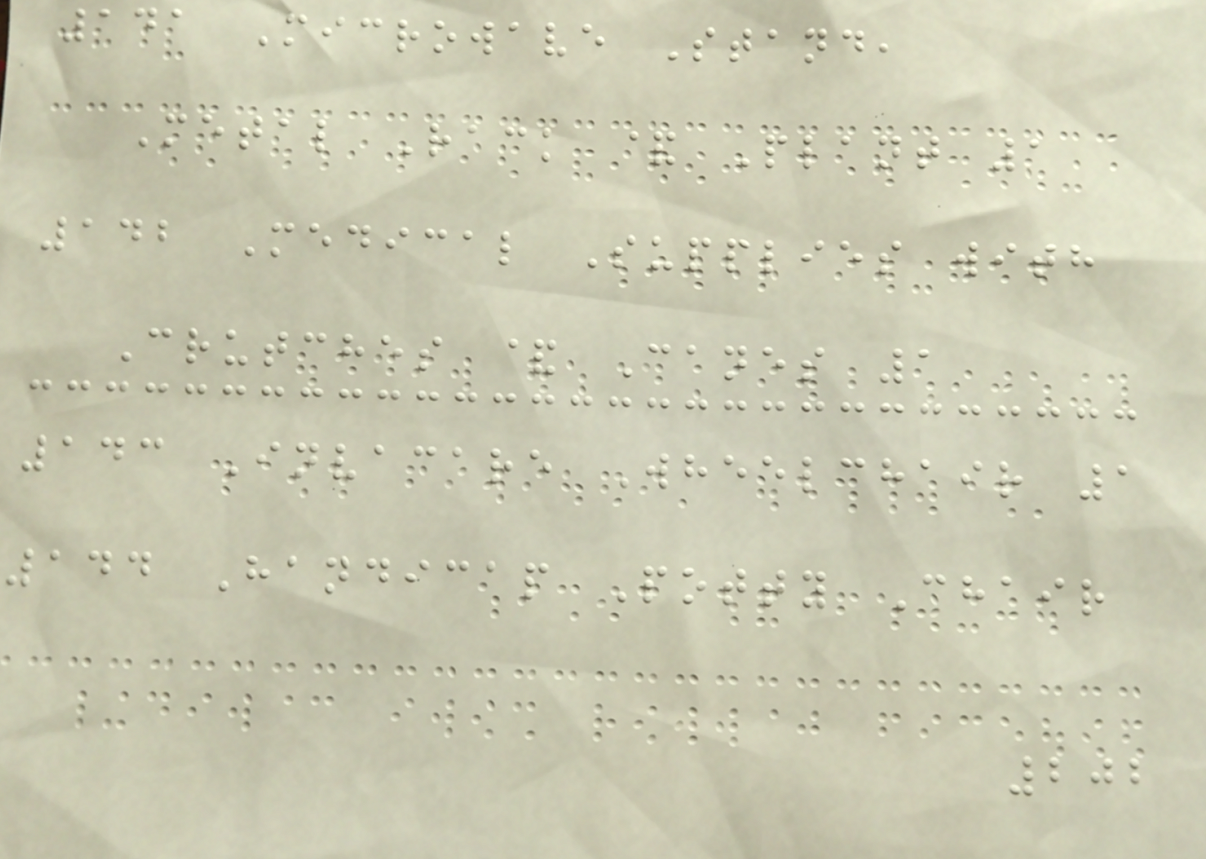141 Microwave Stand,
Metal Rack & Plant 1
142 Medical Supplies with
Crutches & Canes 1
143 Invacare Wheelchair 1
144 Handicap Potty Chair
202
